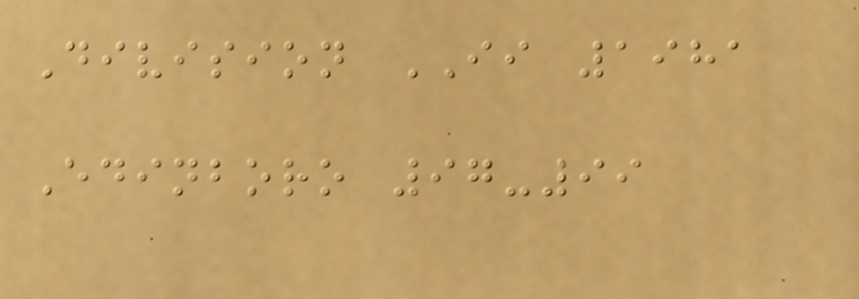Division II 1981
Edinboro 97-99
